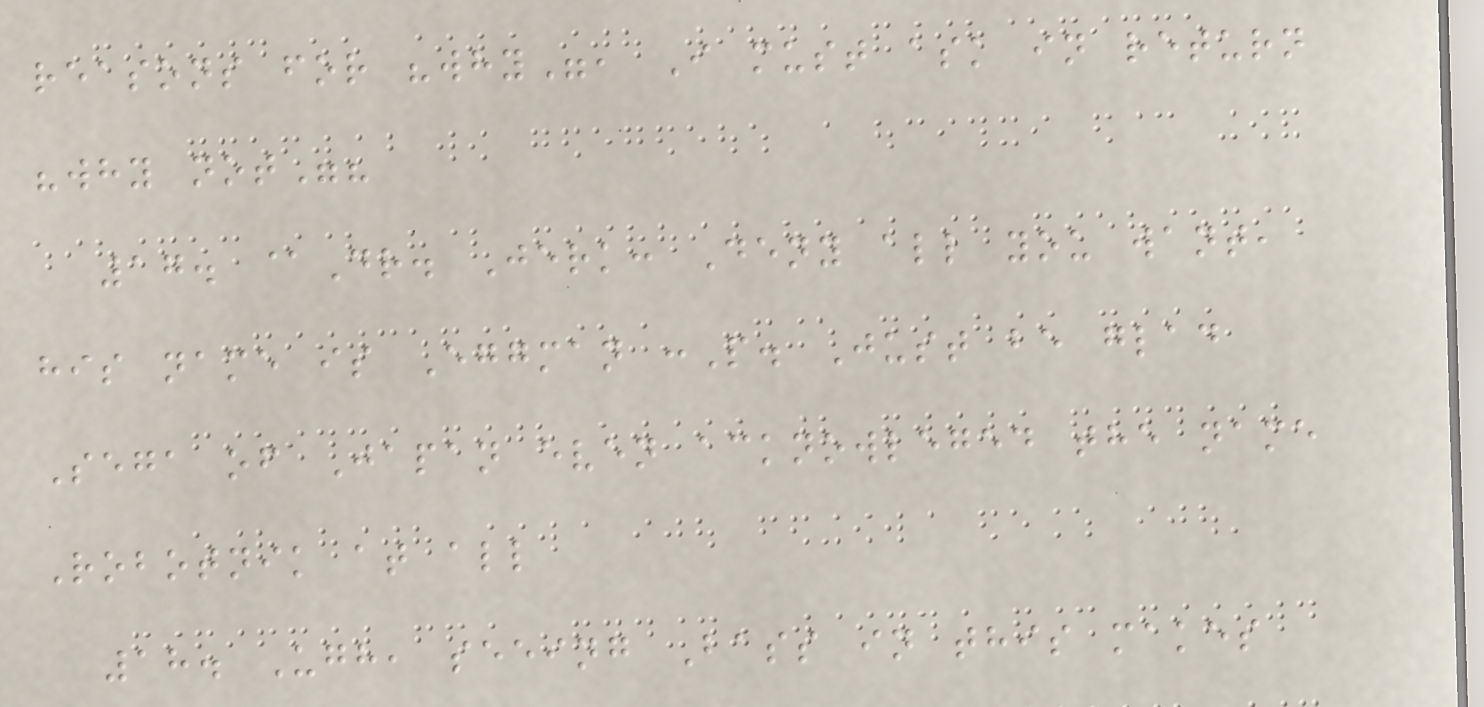reasons for "why", I must ask in return
"why not"?
17. @Dr. Jerk: Deny all you want,
his name is Eggman :P. Just be glad
Sega of Japan even acknowleged the name
Robotnik at all
18. Ugh, seeing Bass in this makes
